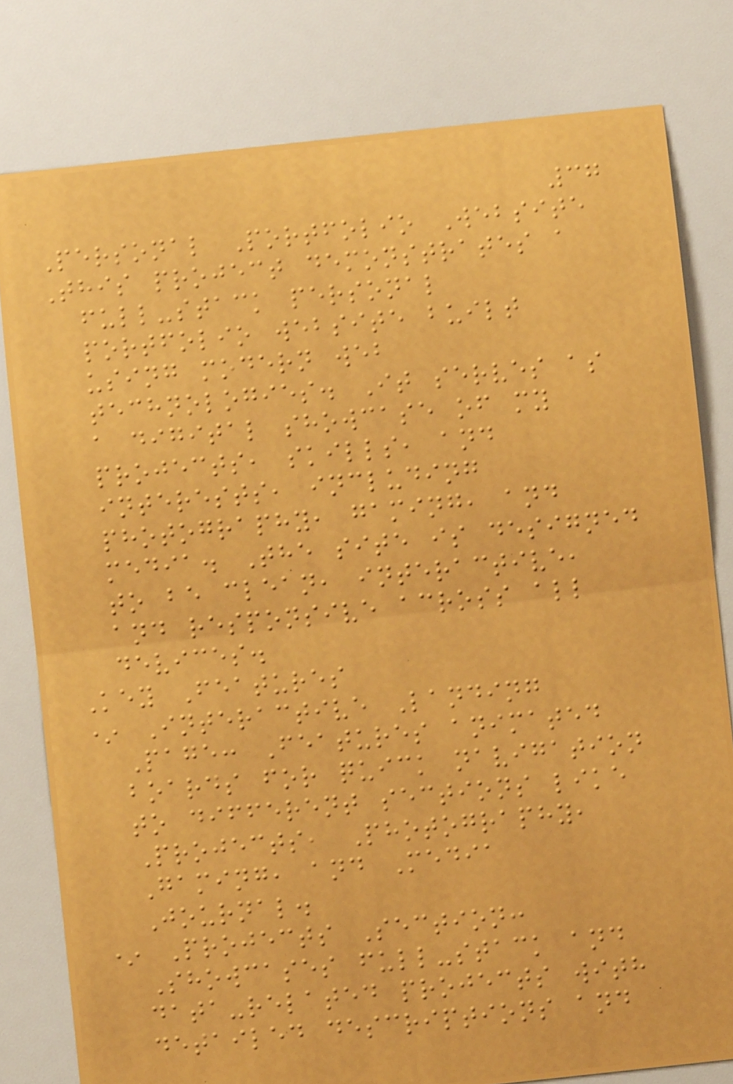37
Personal Portfolio Website
This project demonstrates a
full-stack personal
portfolio website built
using modern web
technologies. It serves as
a digital showcase of my
projects, skills, and
interests, including
photography, gaming, and
media. The site is designed
to be clean, interactive,
and responsive across all
devices.
Key Features
* Interactive Landing
Page: Features animated
boards for quick navigation
to different sections like
Projects, Photography,
Gaming, and Media
Journal.
* Projects Section:
Showcases full-stack and
data-related projects with
detailed descriptions and
